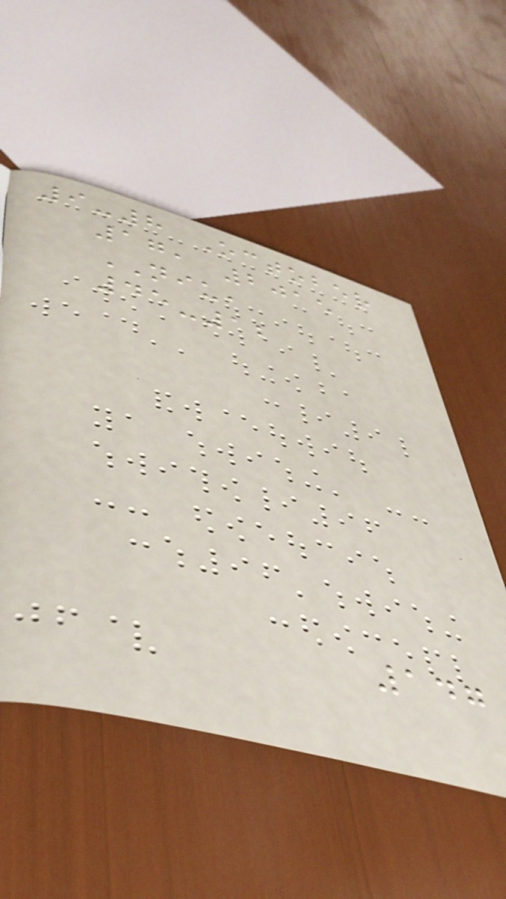9-8 October
17, 2015
NIU,
45-12
147
